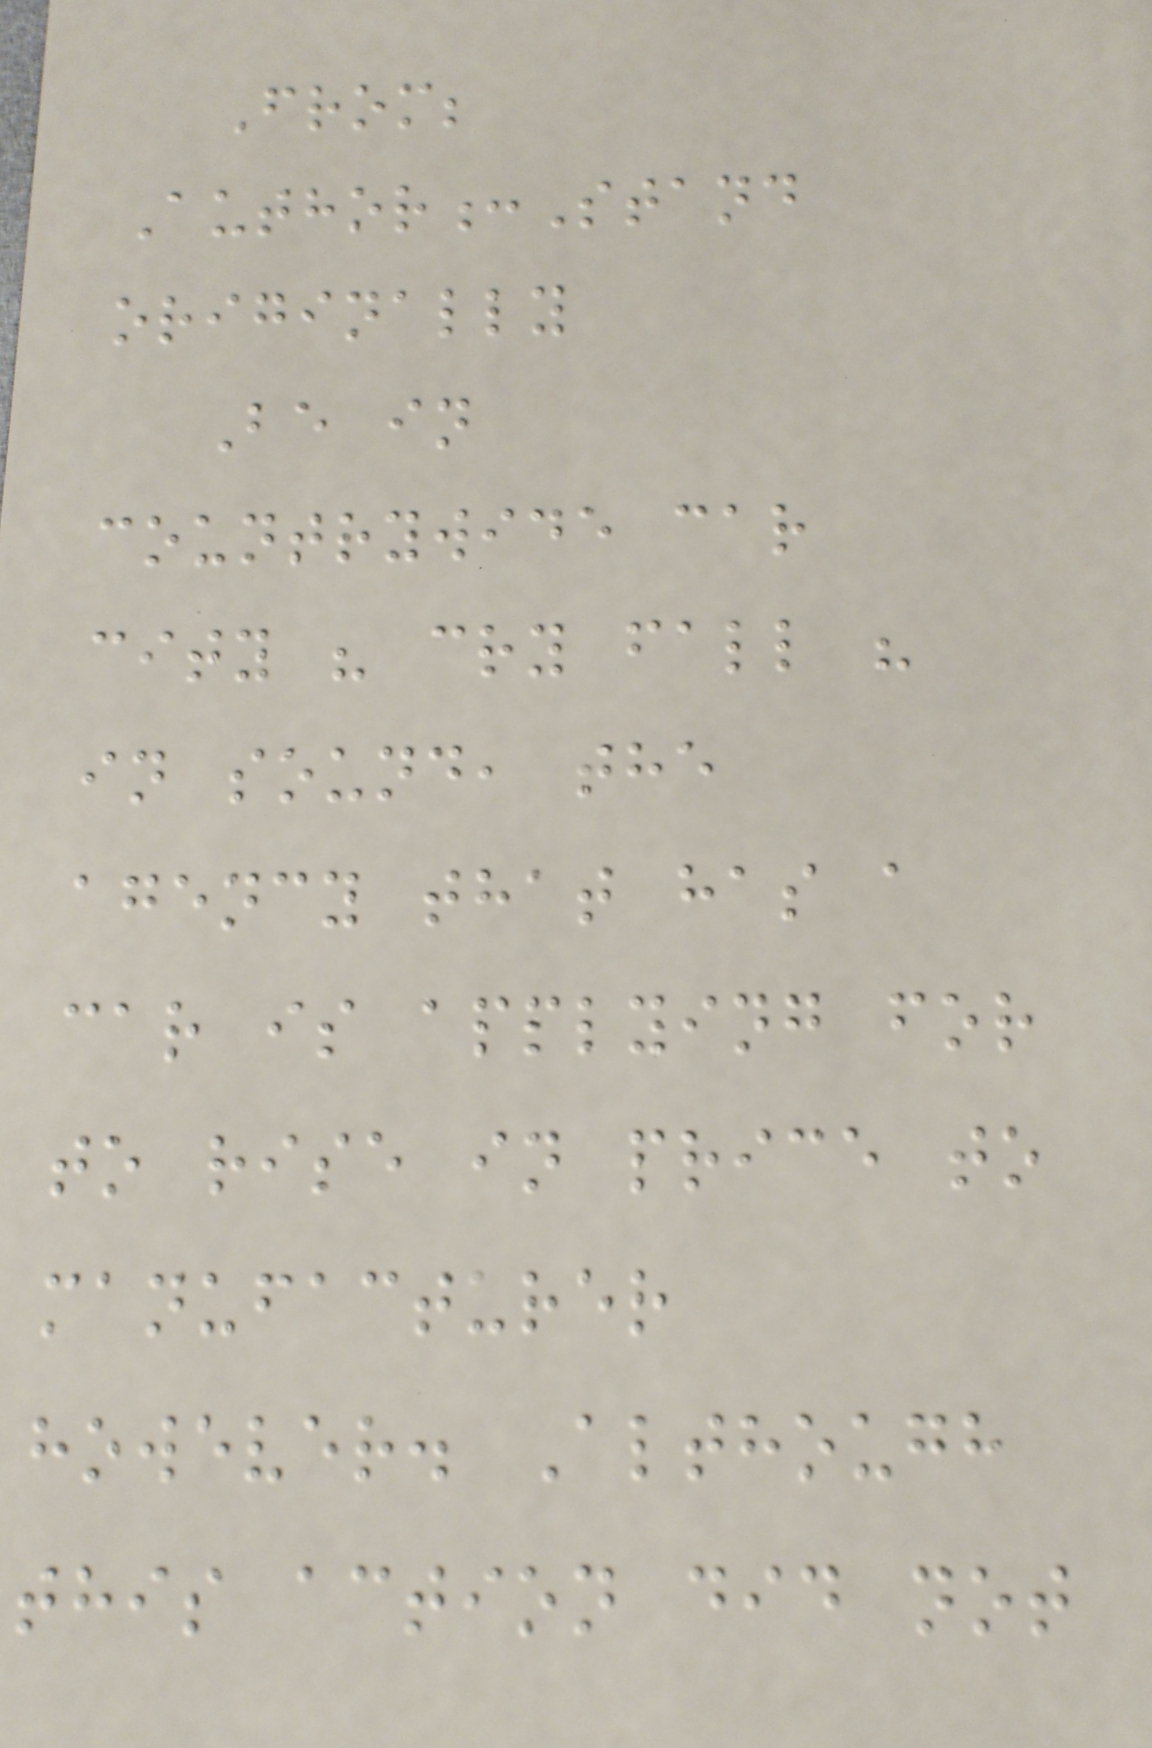From;
Author:Stand
originally
Be in
countrywide car
city " cry fall "
in sound, the
agency that has a
car is applying for
to rise in price to
manufacturer
however. Although
this action did not
